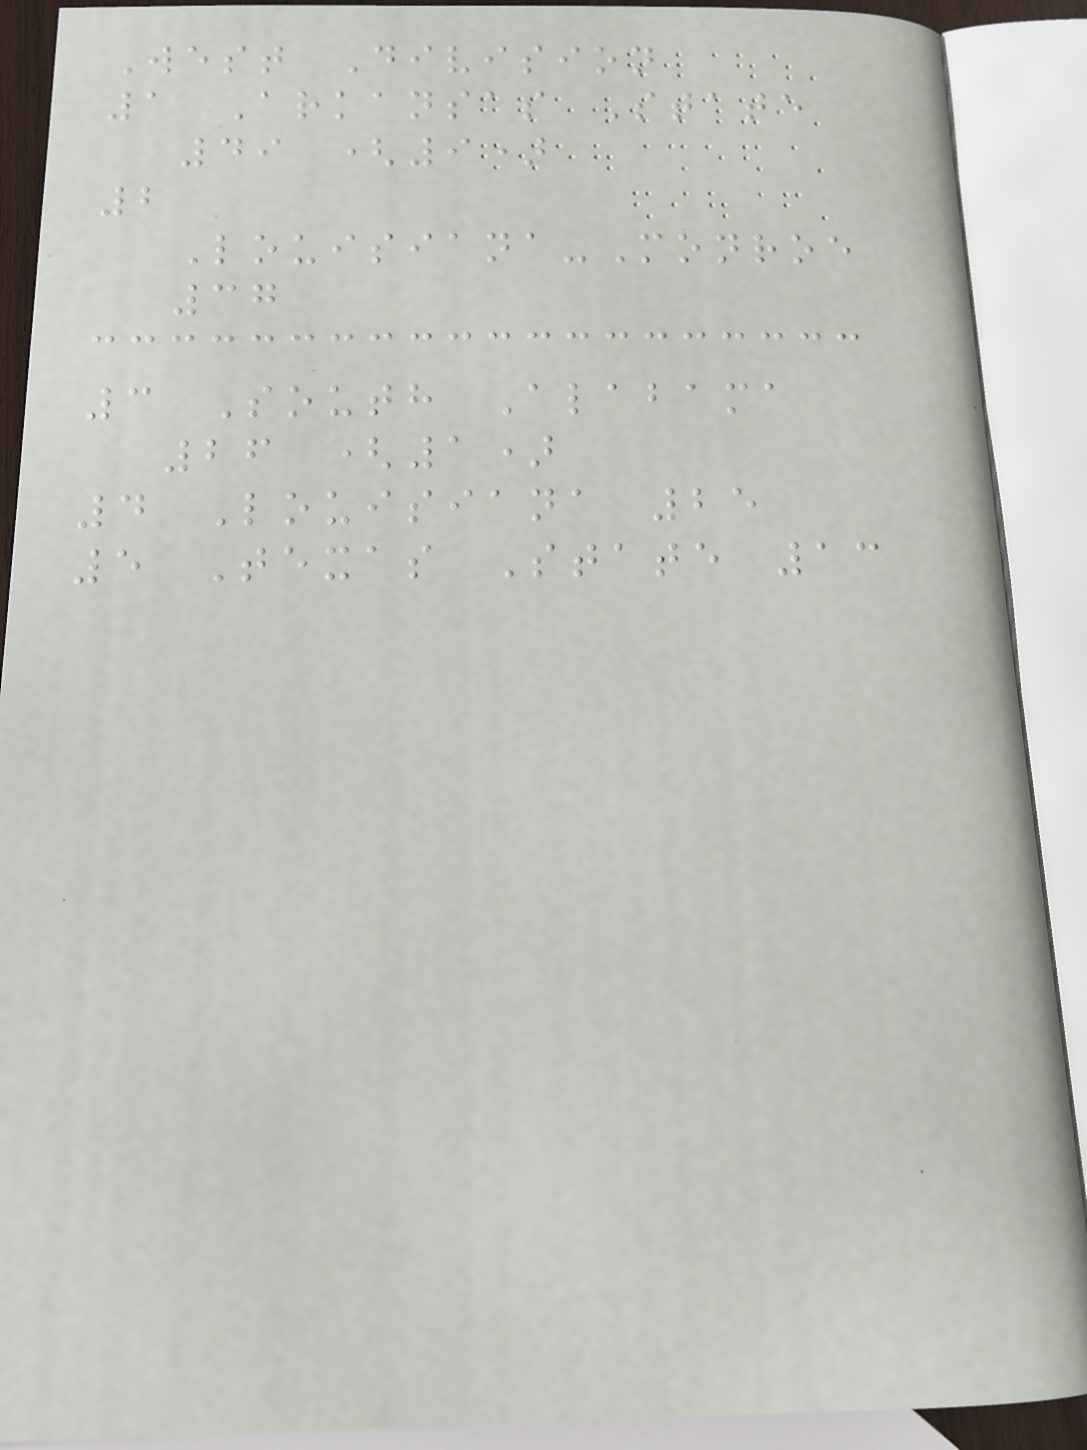West Division
1 Arkansas State
49 (9)
2
Louisiana-Monroe
37
3 South Alabama
26 (1)
4 Louisiana 25
5 Texas State 13
